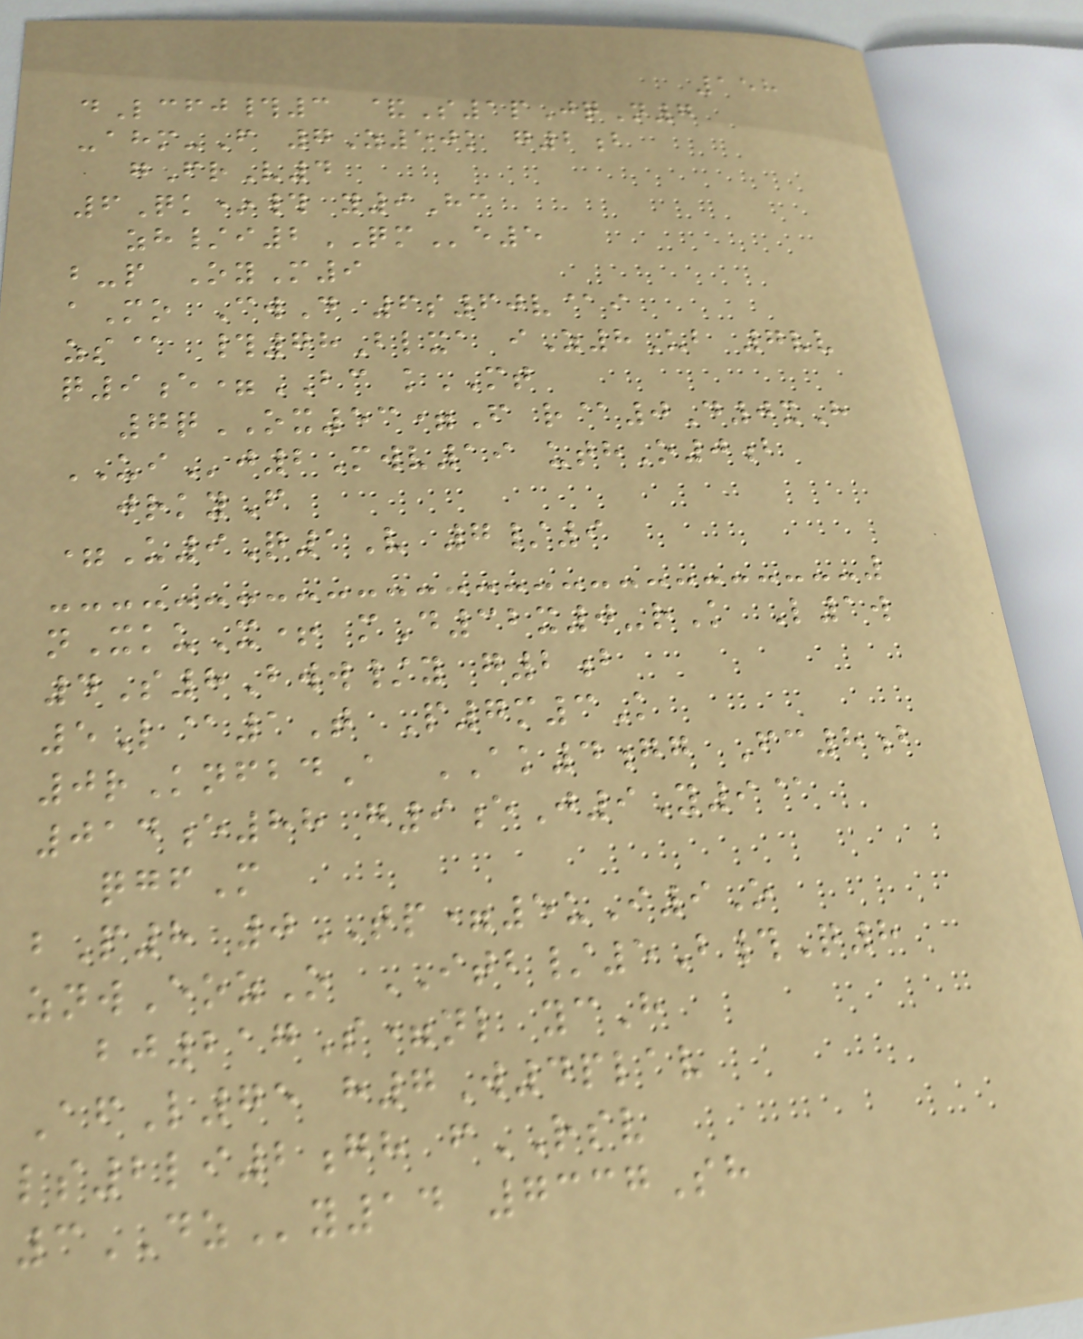158
dLcfj#3 &S1pJqN7
-ahm-F 7Z50k g2b
gFrV4
6Qk*# y9Hc
zh/i2QMe5
b-p OyM9
aMo CwD 6s60v@i
zs@ #78Blxa iZ8Ub 7vv
q9e=BC kMT
7qOX53=F r@0D0xH
UIj2Mwv19 uthO0b
jrkyF
=U9Q1V 7/9
nXkuX+ mD32x0-rK L1w
4S8Bww/y g2b
5L@1T P7m3K
0rKnfbdA AK4gg Fc8b
014e88 g9eJ9Y9@
qgfM
bP8 0TP=5uI9O
znwEozO ITB/5B#Q8
bj217S=nl ycH
AfL75 h7W4plav
ls2li2gh fRSV
3DZy14 7337Sh
